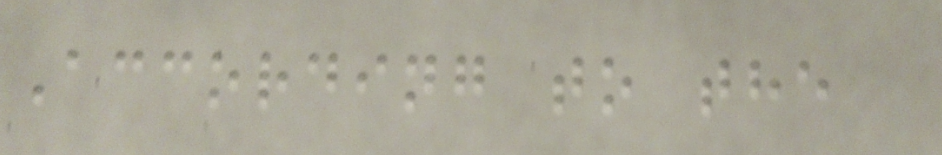According to the
